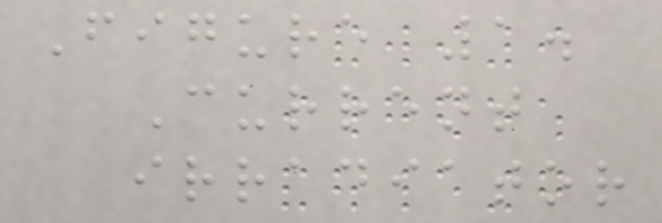Figure 1.
Current
irradiator
